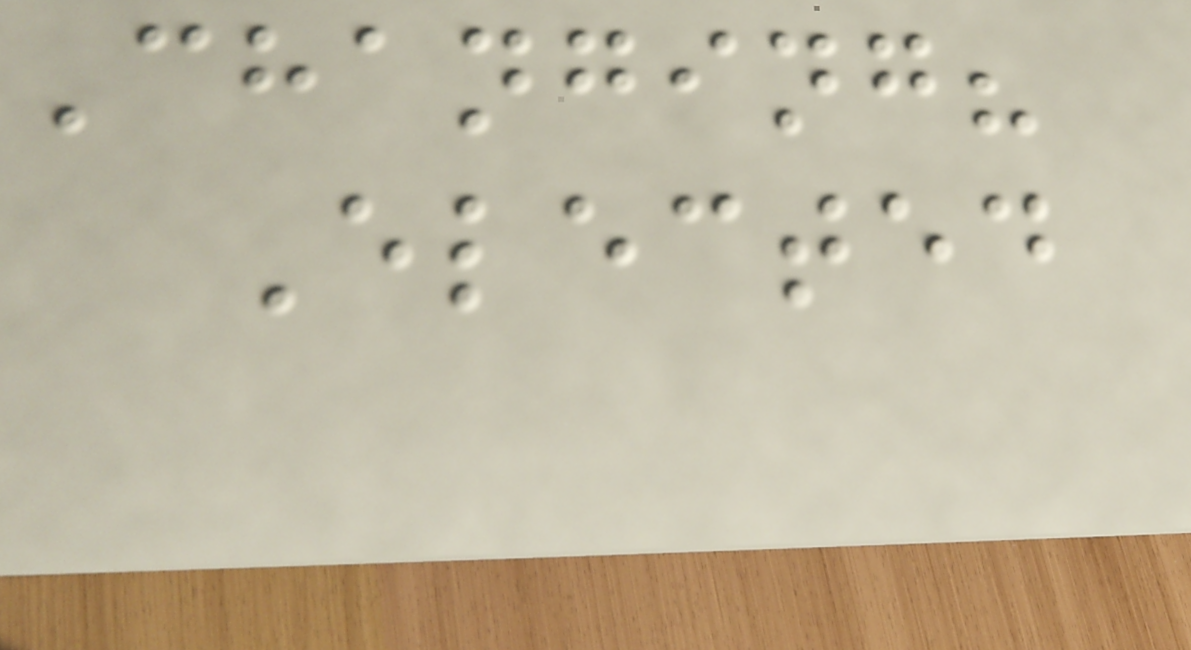Changing?
Elected
